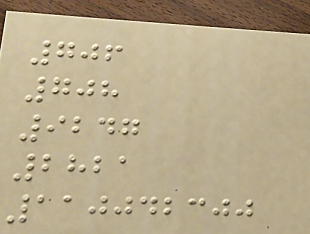706
708
9247
2821
110042300
